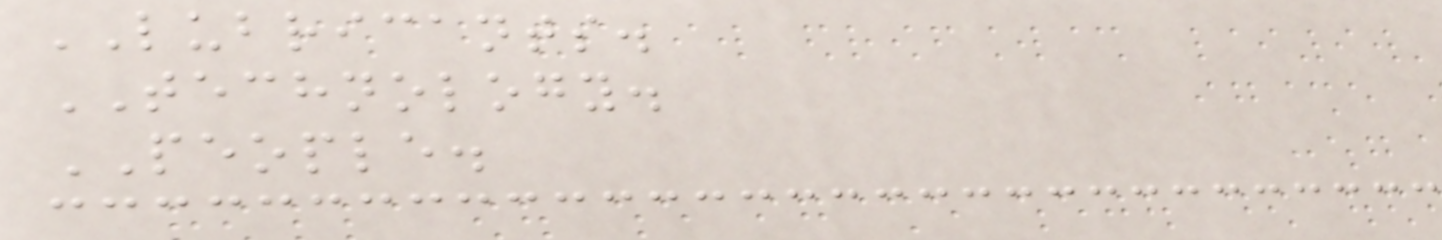LUBRICANTS.
TECHNOLOGY.
PEOPLE.
